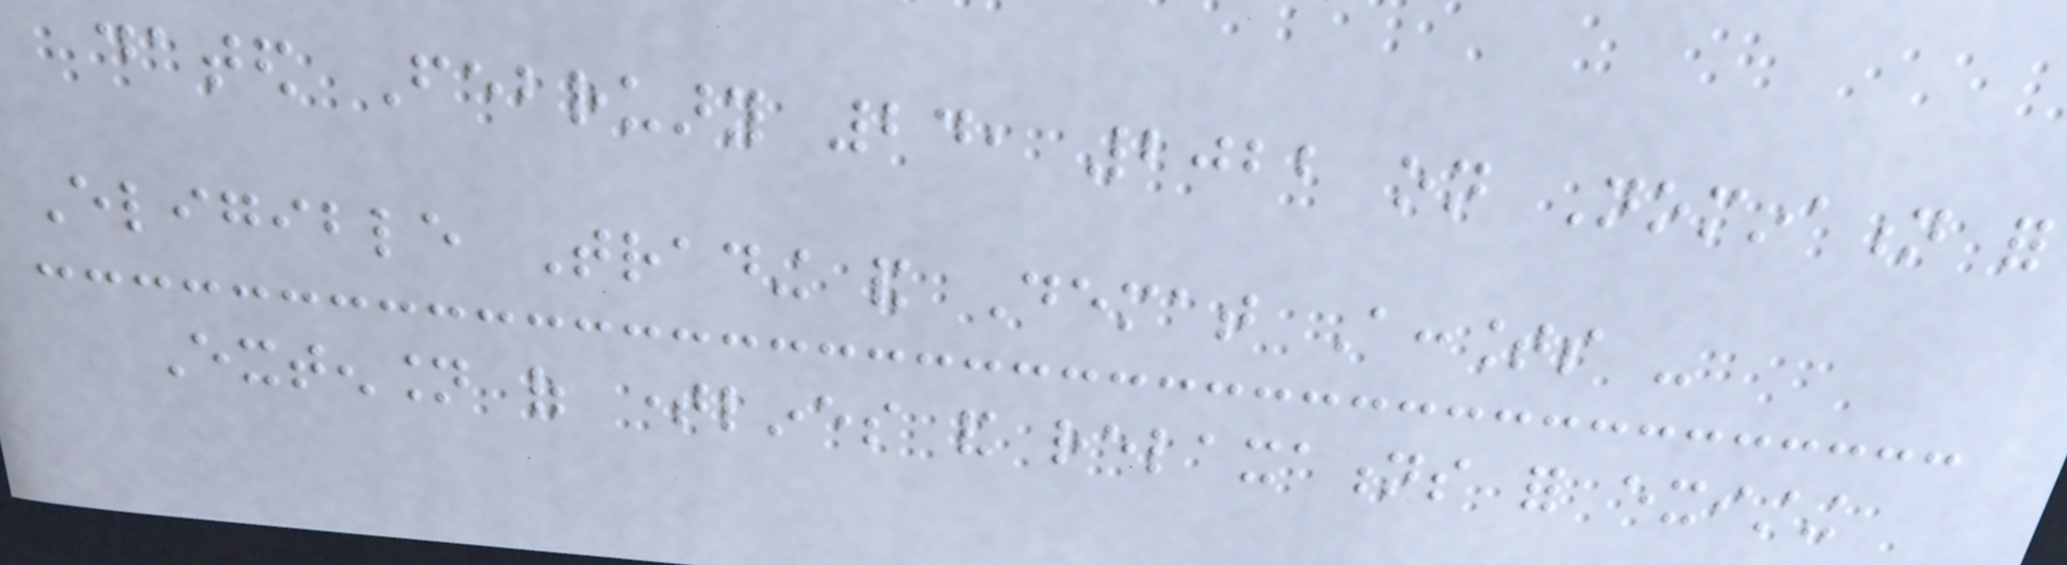dated February 24, 2022 on Nomination for
Eligible Trading and Demat Accounts -
Extension of timelines and relaxations for existing
